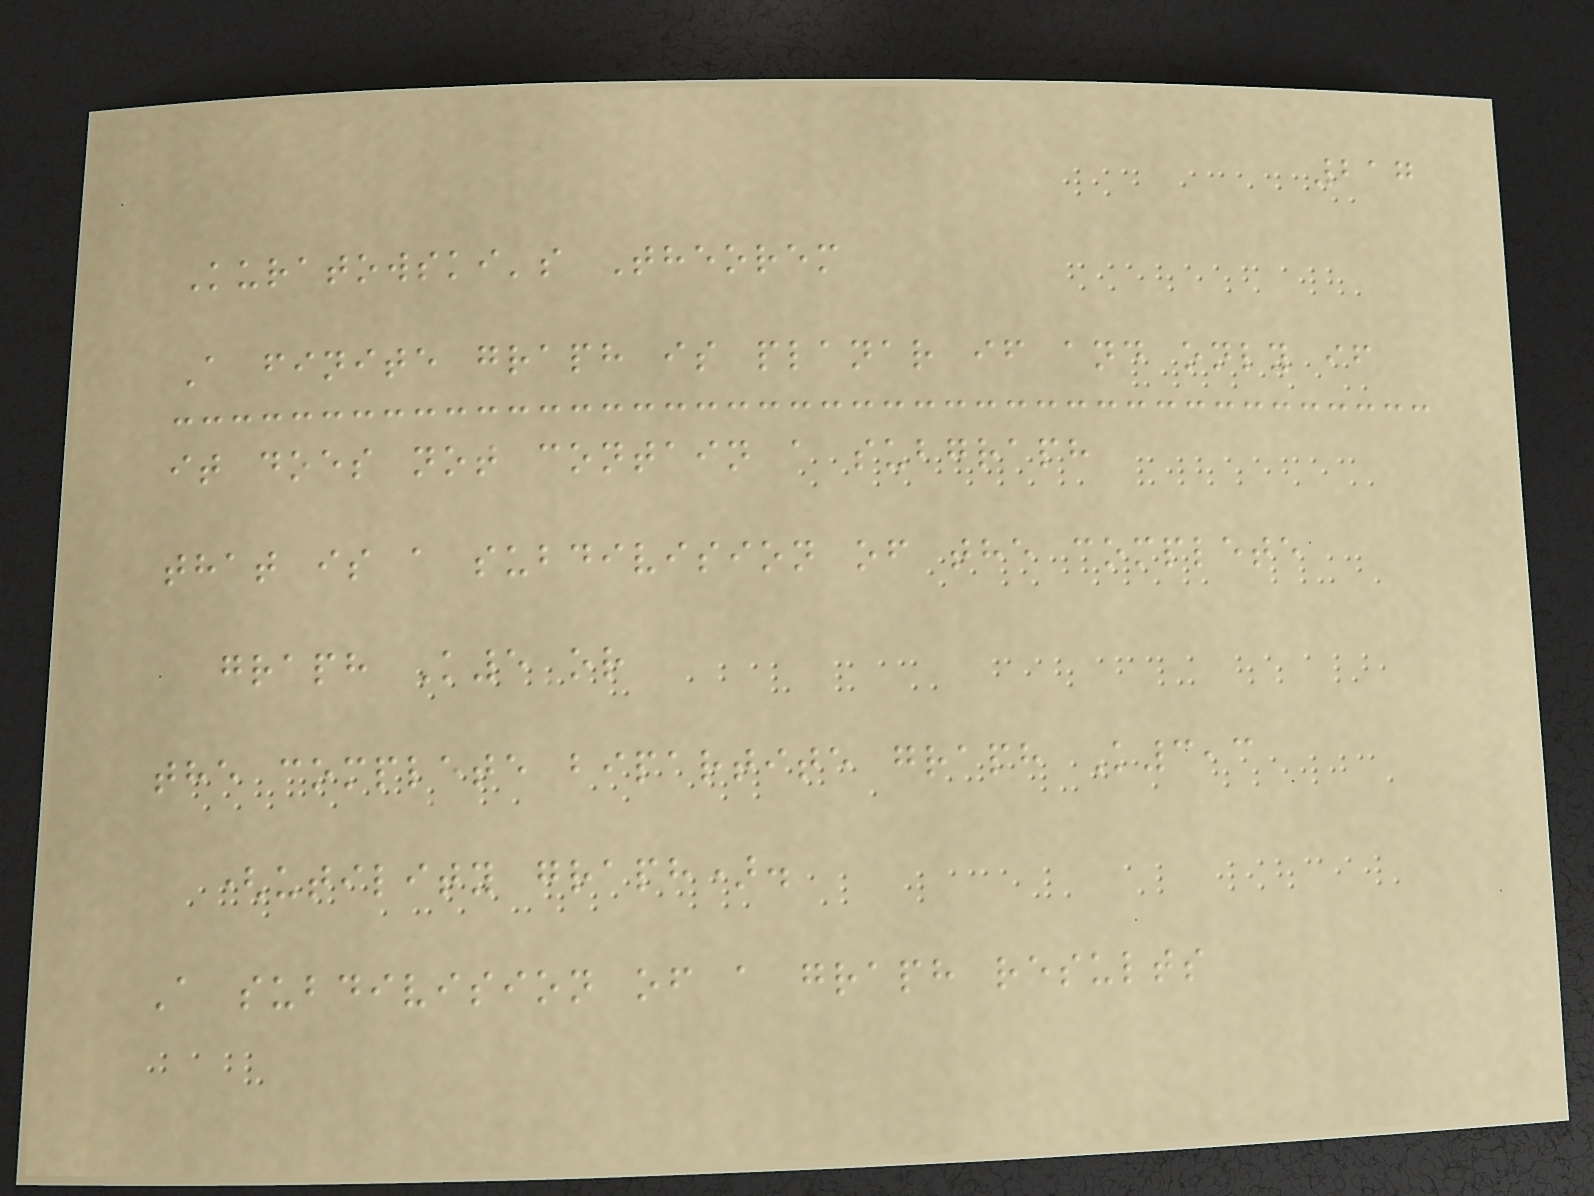217
Kuratowski's Theorem
A finite graph is planar if and only if
it does not contain a subgraph
that is a subdivision of the complete
graph K5 or
the complete bipartite graph K3,3
(utility graph).
A subdivision of a graph results
